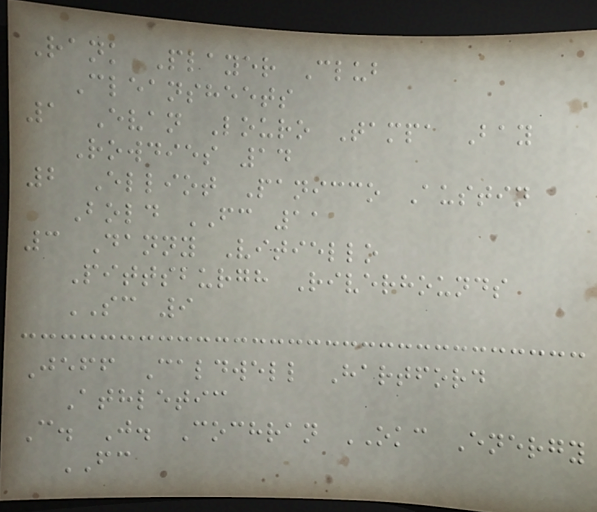Rank Player Club
Cleansheets
1 Evan Louro Tampa Bay
Rowdies 14
2 Elliot Panicco Austin
Bold FC 11
3 Danny Vitiello
Pittsburgh Riverhounds
SC 9
Jeff Caldwell Hartford
Athletic
C. J. Cochran OKC Energy
FC
